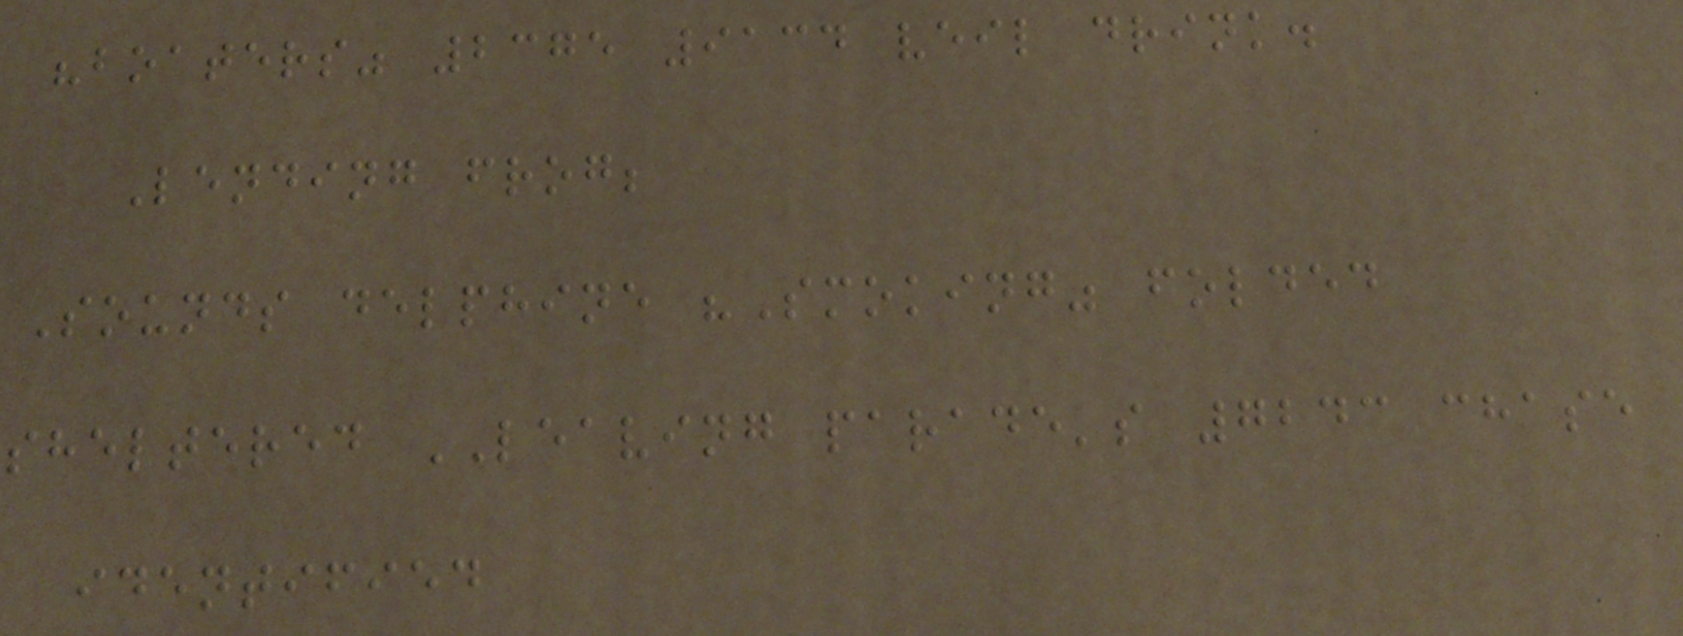"boaters" 2375 9134 veil drink.
Lending frog;
Sounds delphine "Smoking" folded
sheltered LEAVING parade's 7243 chase
identified
